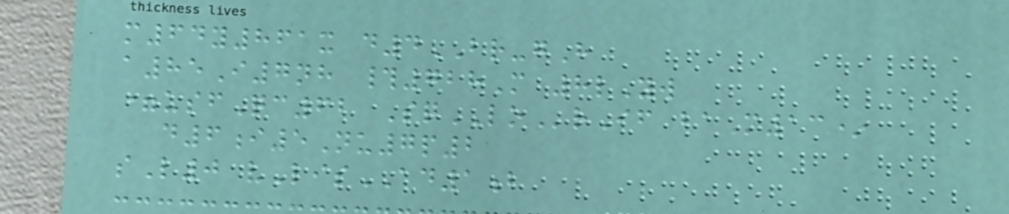m64y861x d4BR-gH
a85I7nh #728M 8lYw
=usfQc62 SqLOrIf baM13*
d6i5Nu7p2
sL0 vLisAD1b
